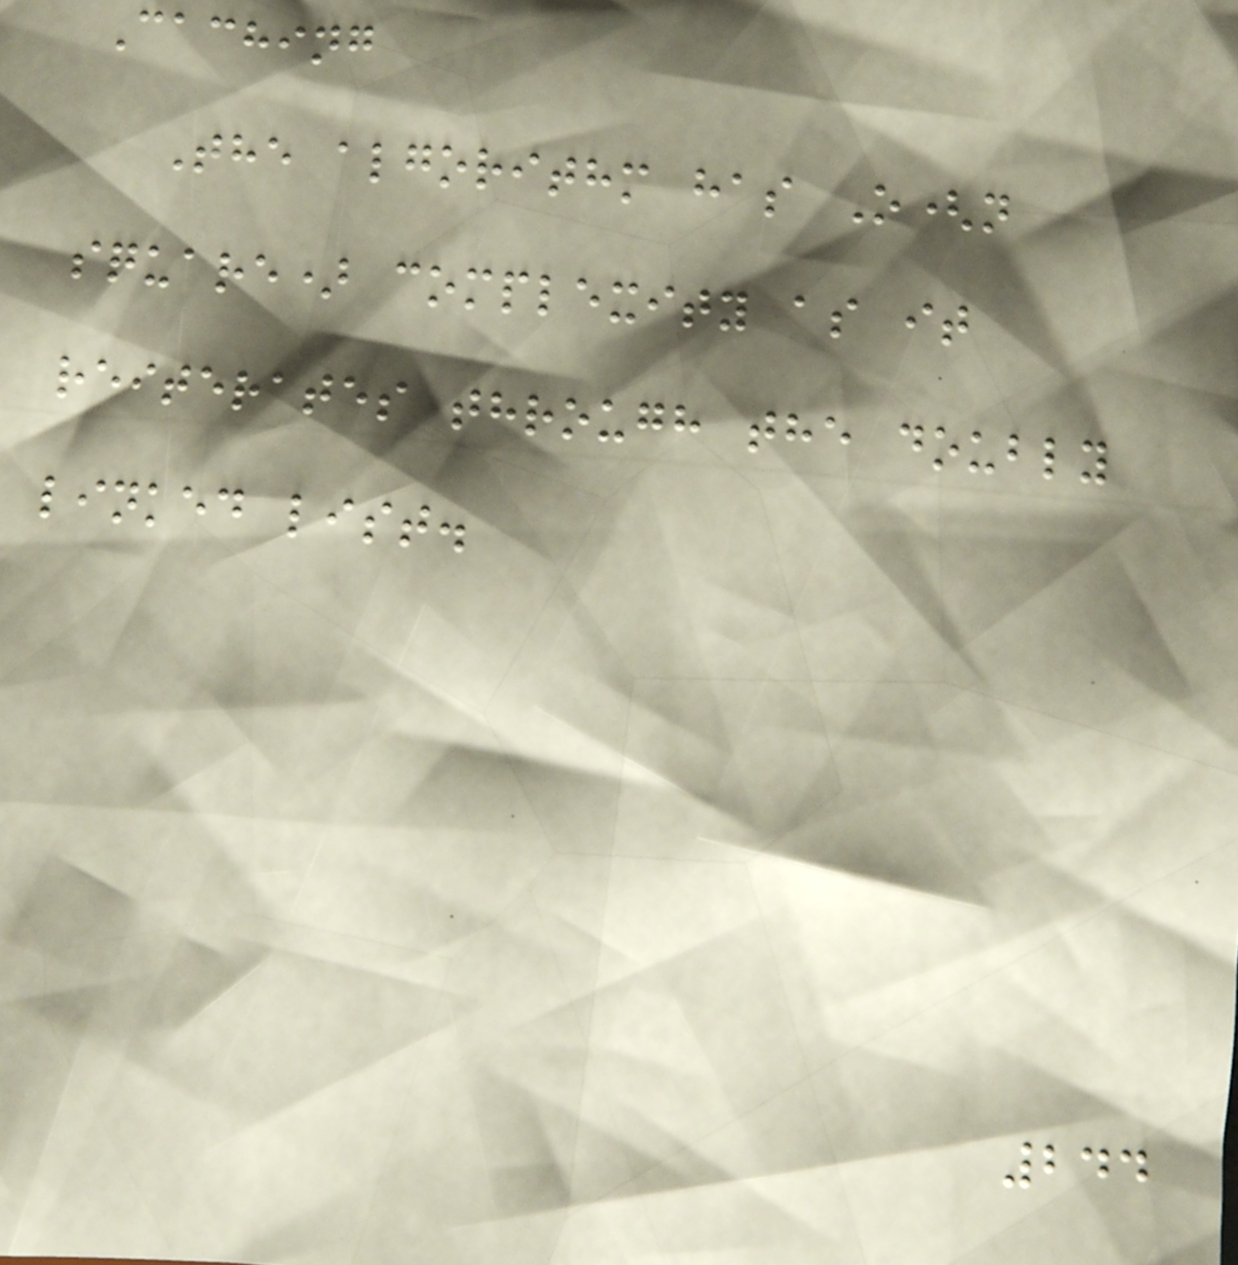Caching
The algorithm has O(n
square) complexity as it
reiterates through the doubly
linked list.
244
